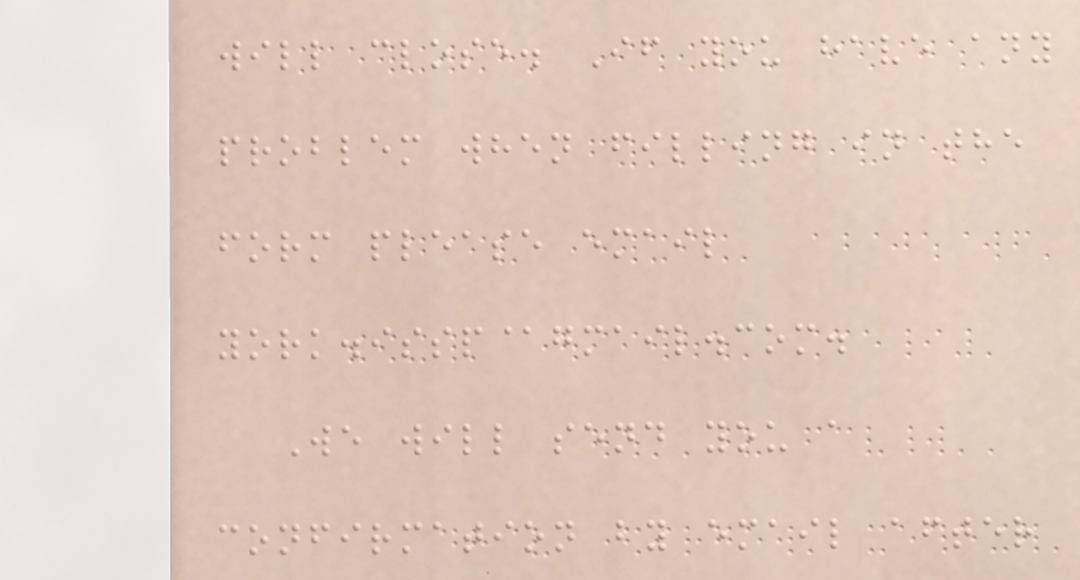will close. If you have any
problem when filling in the
form please email
york.issp@gmail.com.
We will send you a
confirmation by email after
